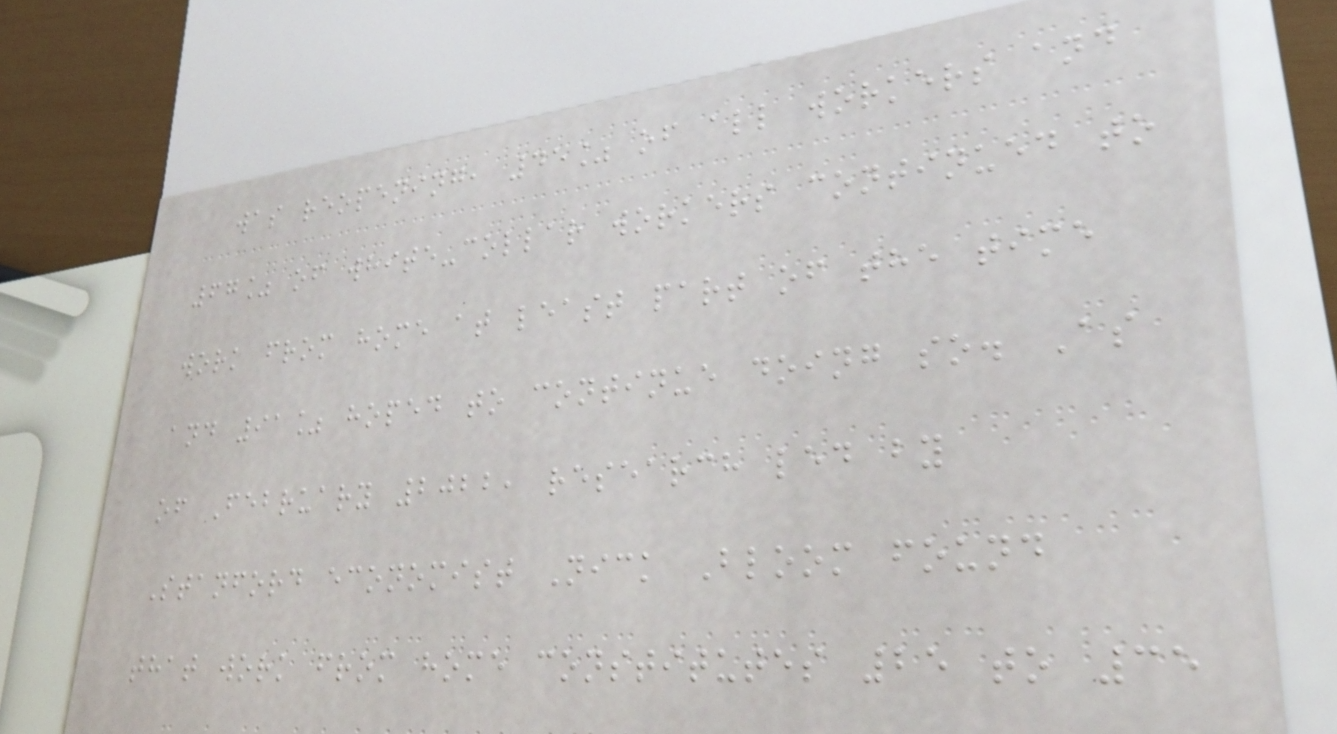was reopening, 45% of all workers and
67% of white-collar workers continued to
work from home at least part of the time
and 91% hoped to continue doing so. As
of February 2022, research led by
Stanford economist Nick Bloom found
that work from home constitutes 25 to 35
